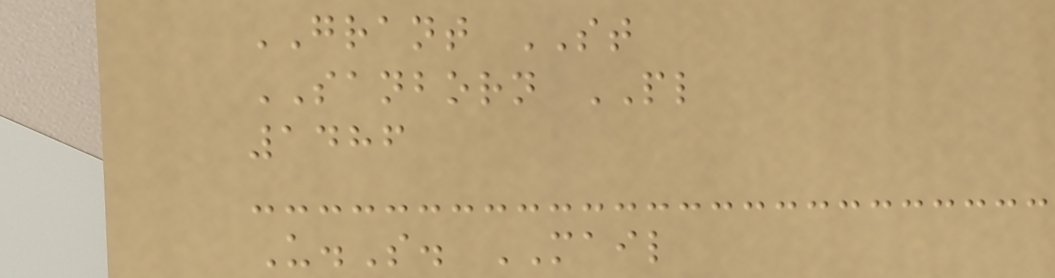GRANT ST
SANBORN PL
1486
U.S. MAIL
